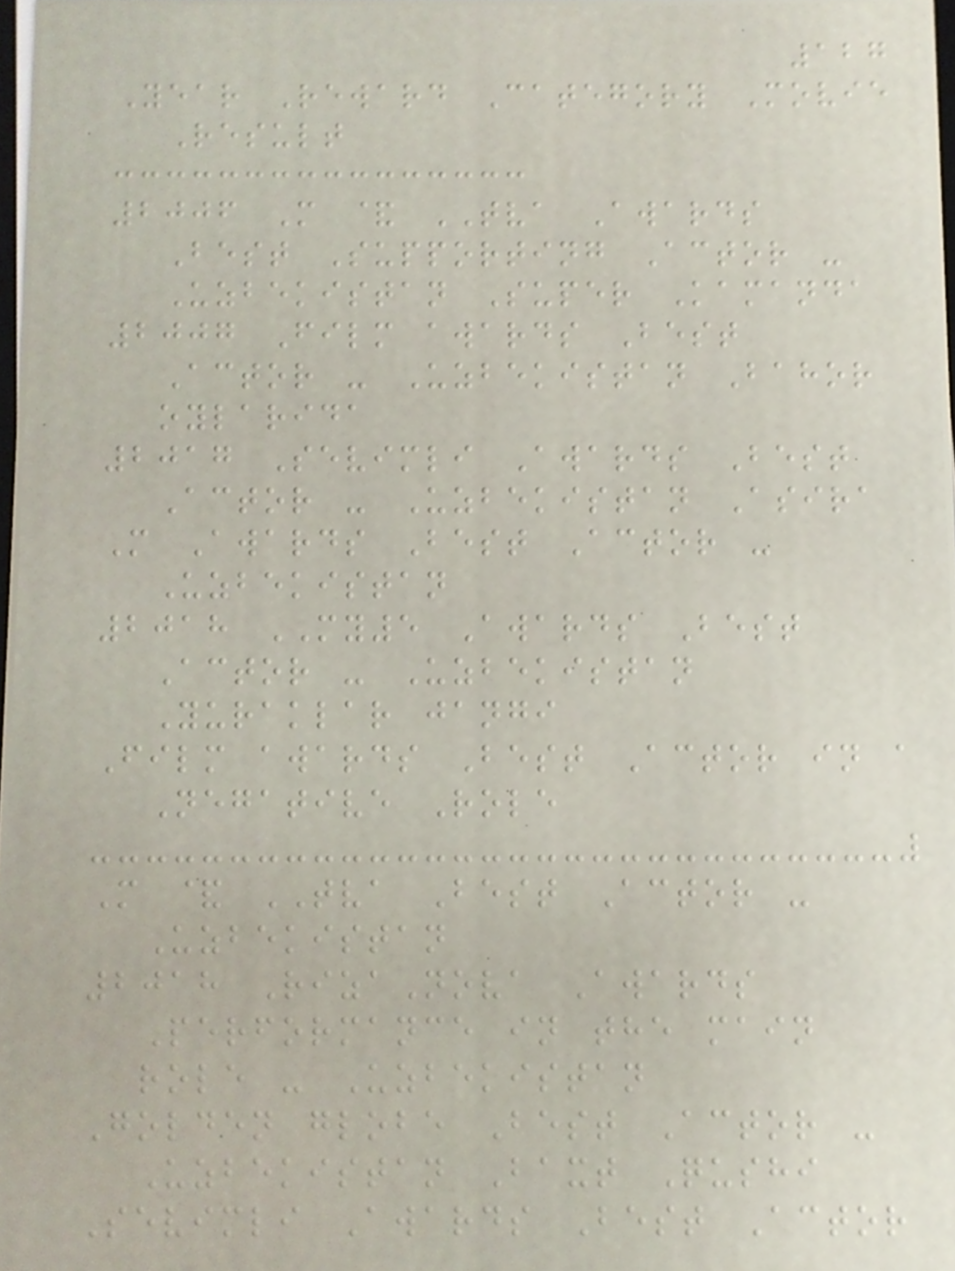127
Year Reward Category Movie
Result
2006 M & TVA Awards
Best Supporting Actor -
Uzbekistan Super Kamanda
2007 Film awards Best
Actor - Uzbekistan Bahor
oylarida
2017 Sevimli Awards Best
Actor - Uzbekistan Asira
M Awards Best Actor -
Uzbekistan
2018 MY5 Awards Best
Actor - Uzbekistan
Yuraklar jangi
Film awards Best Actor in a
Negative Role
M & TVA Best Actor -
Uzbekistan
2018 RizaNova Awards
Performance in the main
role - Uzbekistan
Golden globe Best Actor -
Uzbekistan Baxt Qushi
Sevimli Awards Best Actor
